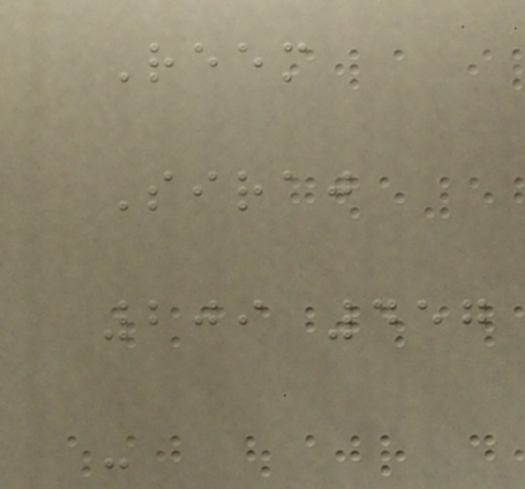Reem
Siraj
209 457
-
